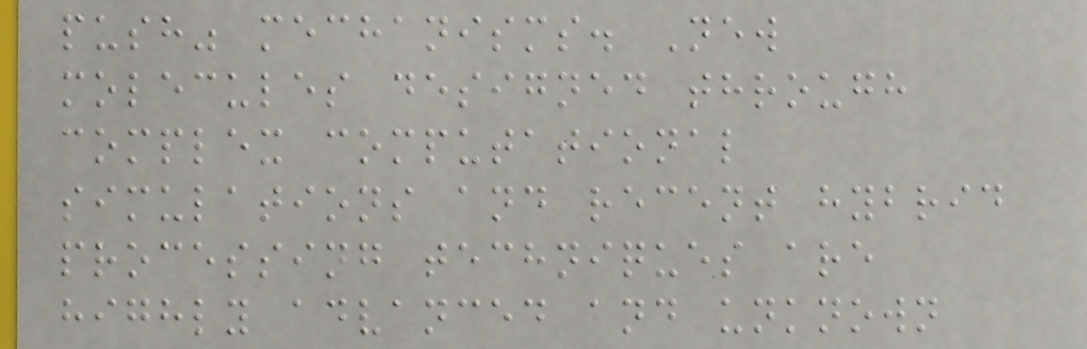push" mechanisms. New
molecules designed through
complex computational
simulations and recent hybrid
processing techniques are
highly advanced and unknown
